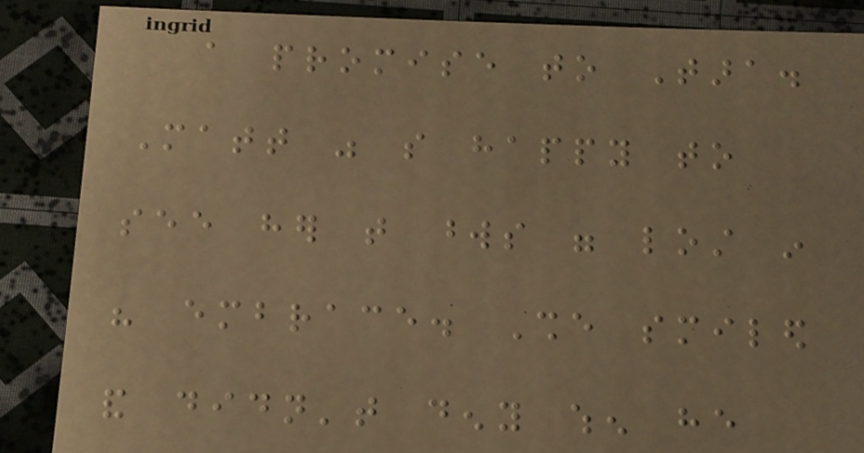a promise to Tara.
Matt was so happy to
see her that words were lost in
his embrace. She smiled
and didn't deny when he
